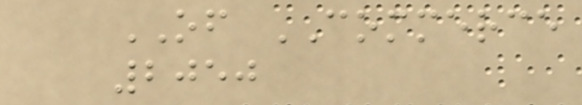OF COMMERCE
2050
